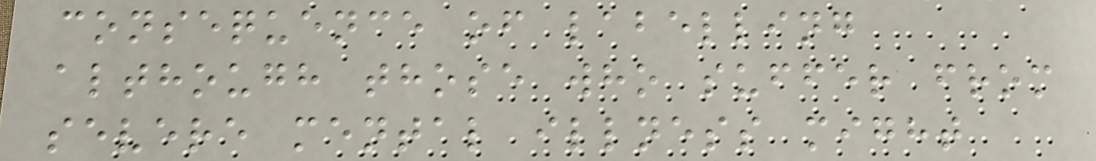consequence of labelling
although those who suffer from
severe mental illness might
